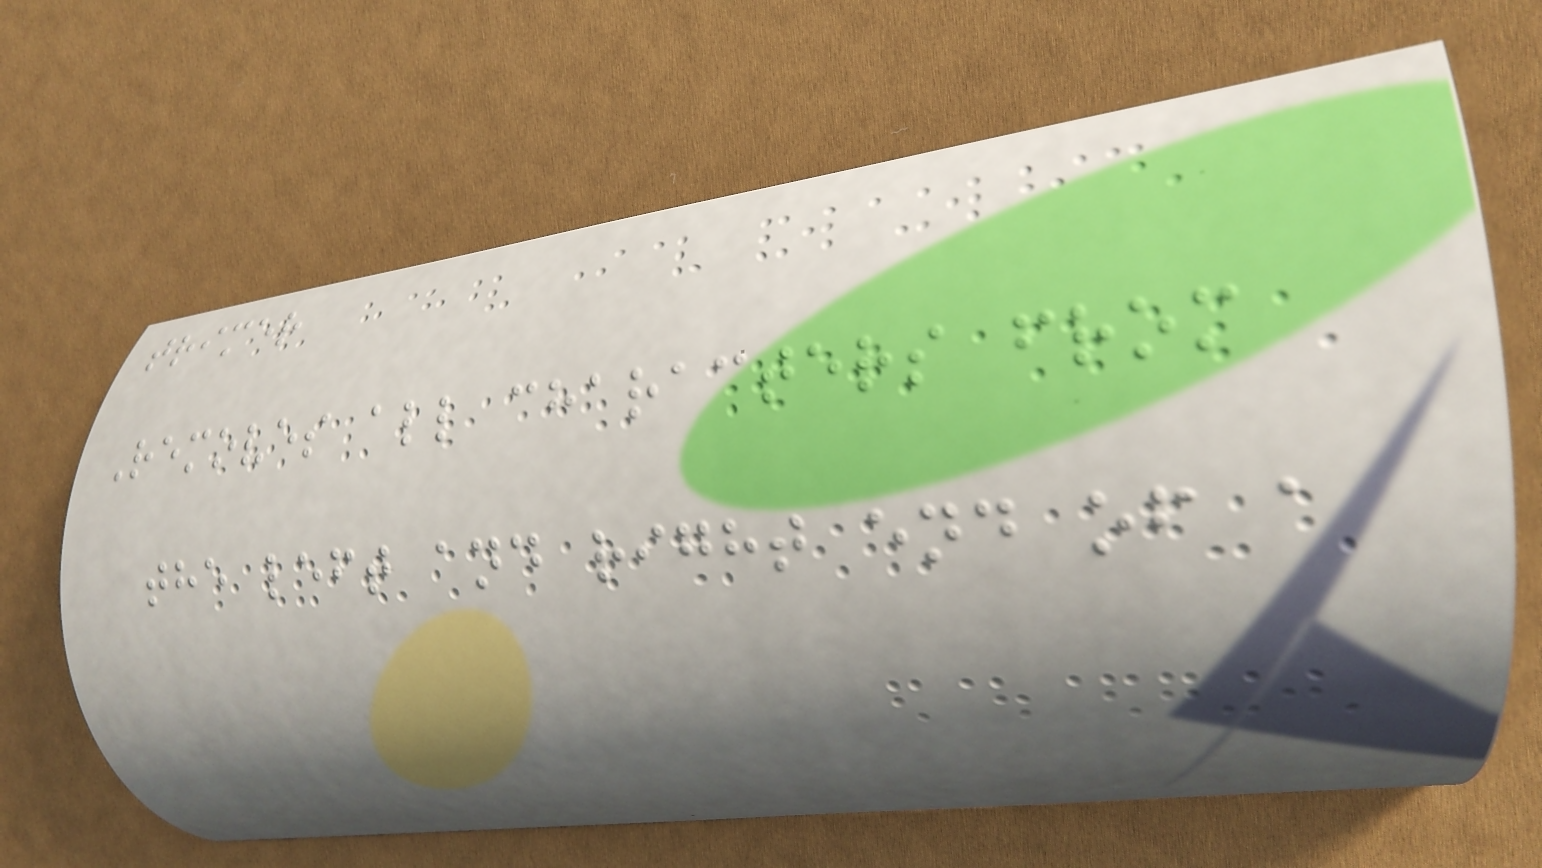trimer
Removes all characters from
the left and right end of a
